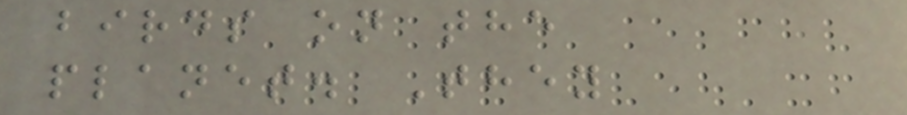birds on the
planet. They
